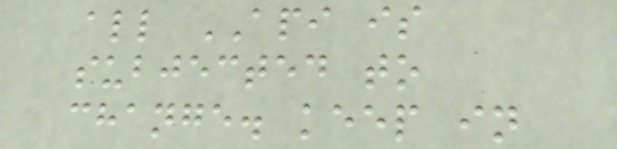all API is
subjected to
change. keep in
